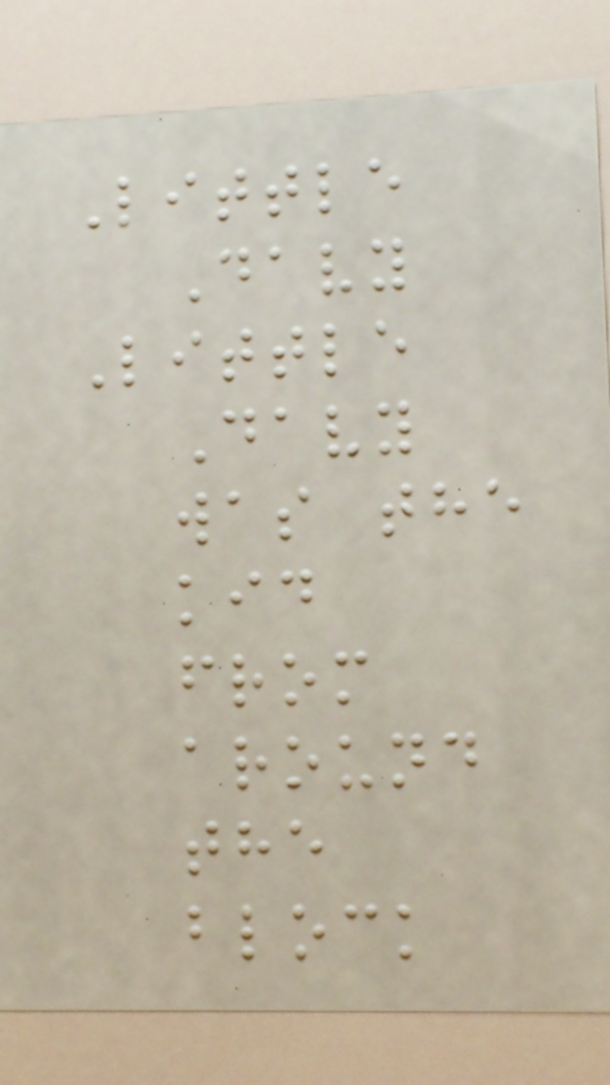Little
Davy
Little
Davy
was the
kid
from
around
the
block
